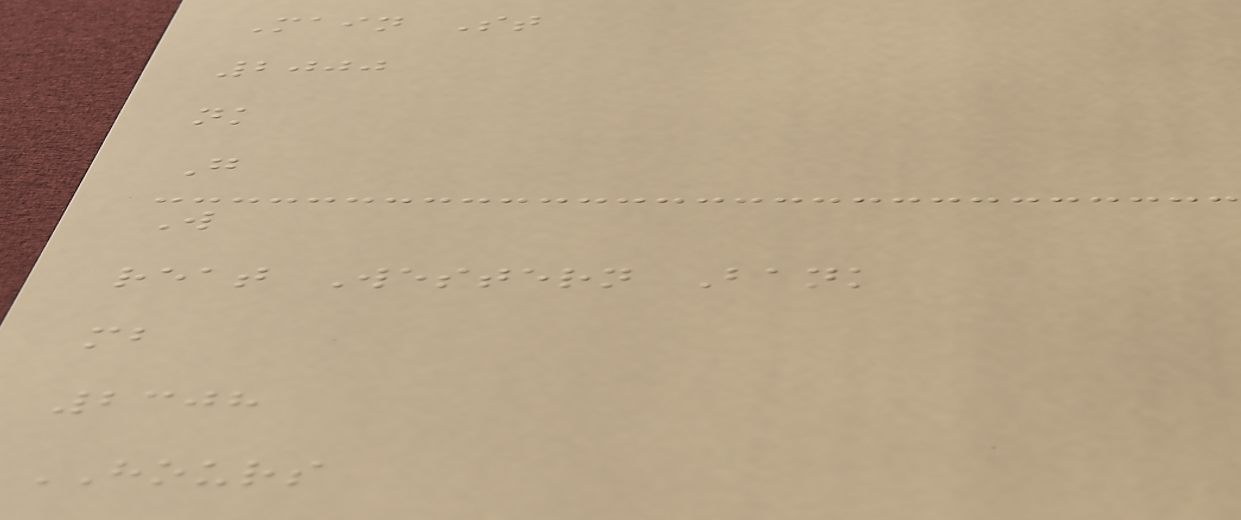Main St
2000
nk
G
W
reat Western Bank
mb
2308
HOURS
